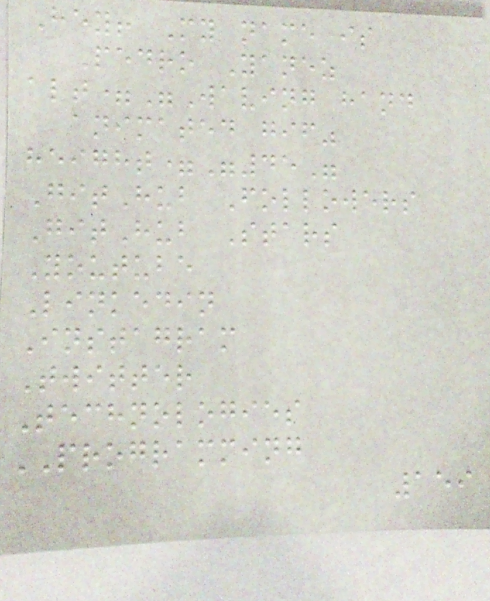Hey! My name is
Pedro Yanez
alt="Waving hand
animated gif"
height="45"
GitHub Followers
GitHub Stars
Youtube
Linkedin
Instagram
Twitter
Technologies
PROGRAMMING
159
